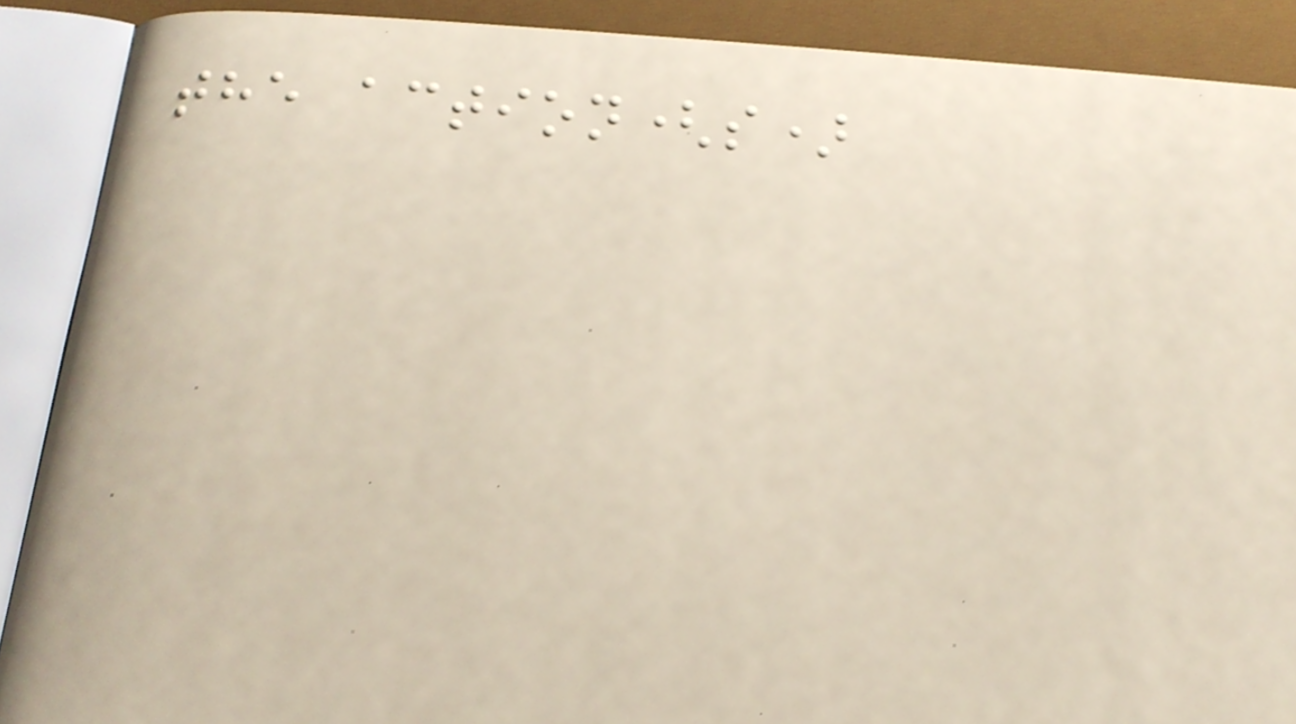the action(s)
